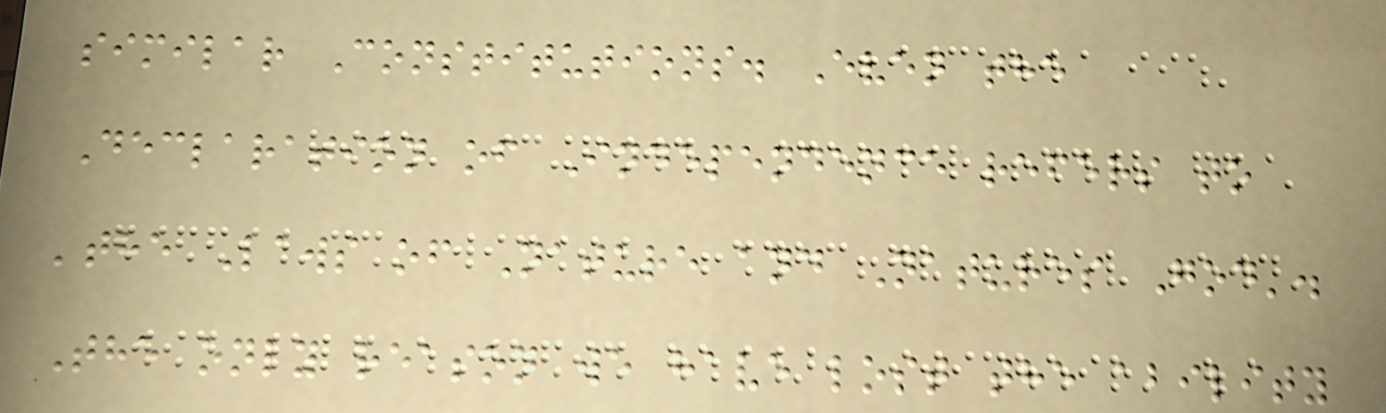similar Constitutions. Even the
Declaration of Independence refers to
'the Laws of Nature and Natures God'.
The only reason we have lost the ability
